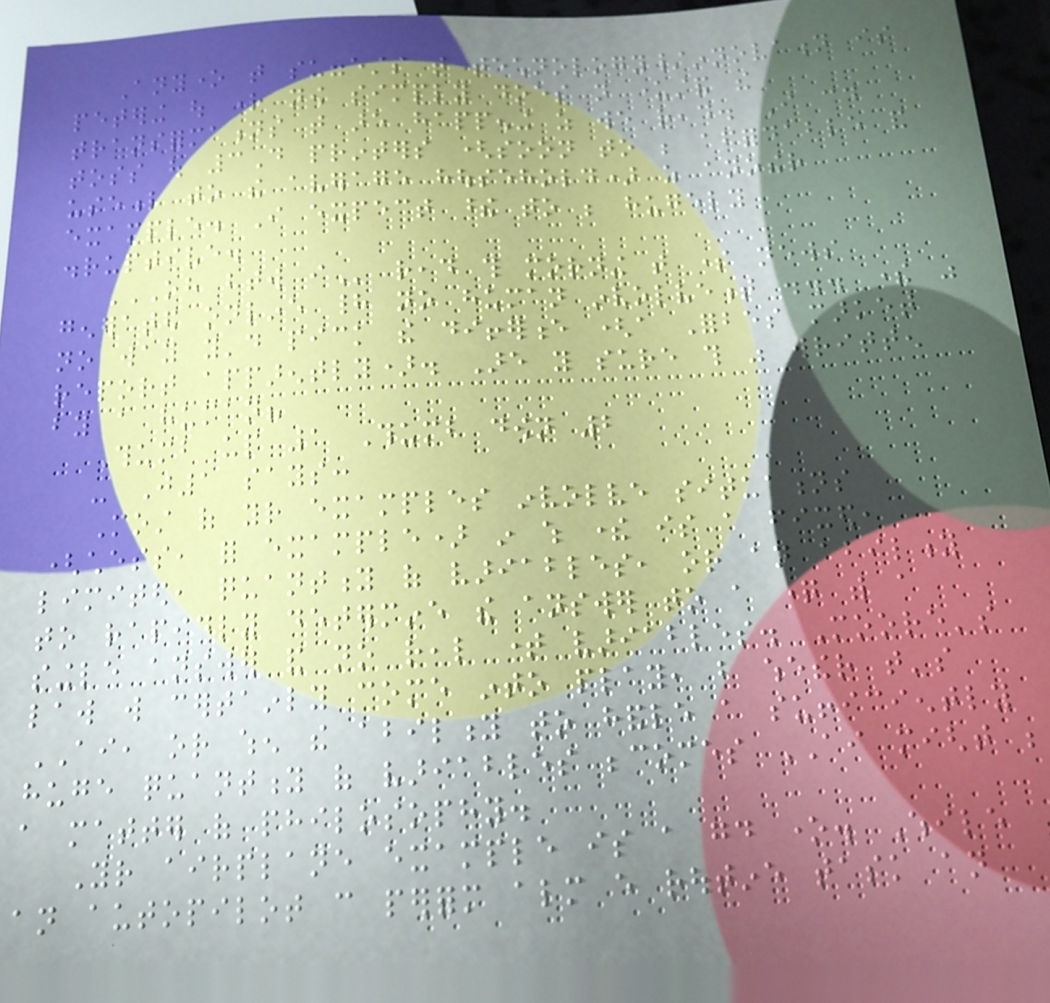Anyone that suggests that technology/innovation is
petering out right now simply does not understand the
transformations that are happening as we read. I could
toss out 3D printers (soon to be affordable and
useful to the average household) as another
example. I expect these to be hugely
disruptive.
OH BTW I read this morning that some news
generated online had no human involvement ... there was
no way you'd pick the difference (a Forbes market
report apparently). Are you sure this was written
by a human?
Thumb up 1 Thumb down 2
- J1 says:
Most of your examples involve situations
(chess, for example) in which there is a fixed,
limited, quantity of variables, or an ability
to rapidly determine the answer to a question with a
single answer and no real time variables. Moore's
law will certainly come into play, but whether that's
AI, or when the ability to handle a sufficiently
huge quantity of variables becomes AI might be
a matter of philosophy.
Your airplane example is a good one. While
an autopilot can perform almost every routine task an
